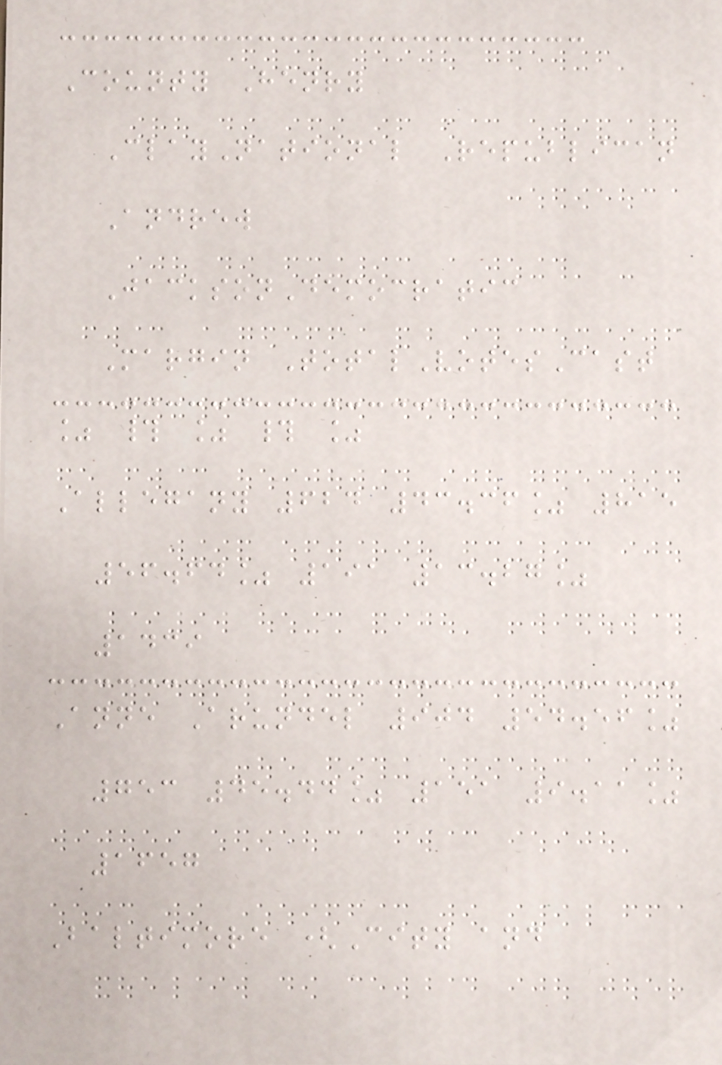County Henry
ClayNational Republican
Andrew
JacksonDemocratic
Margin TotalVotesCast
% # % # %
Allegany 624 43.36% 815
56.64% 191 13.27%
1439
Anne Arundel 904 54.56%
753 45.44% 151 9.11%
1657
Baltimore (City and
